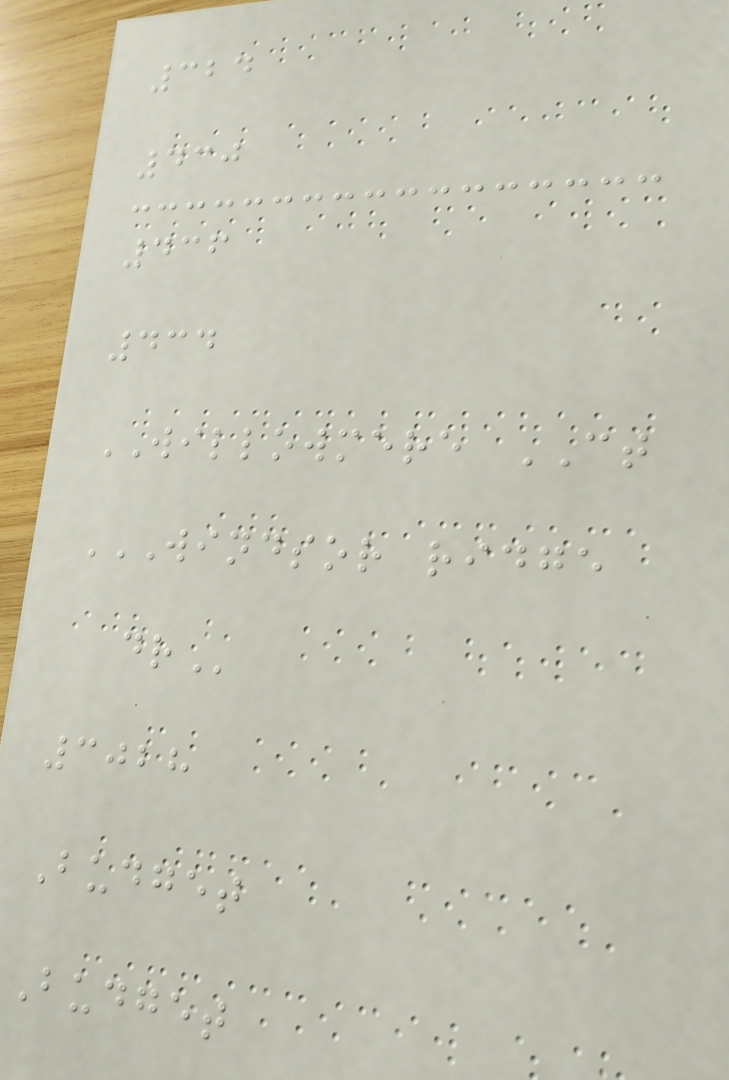324
430
436
434
WILLOWMERE CT
WINDSOR RIDGE
DR
3028
Budget
Budget
